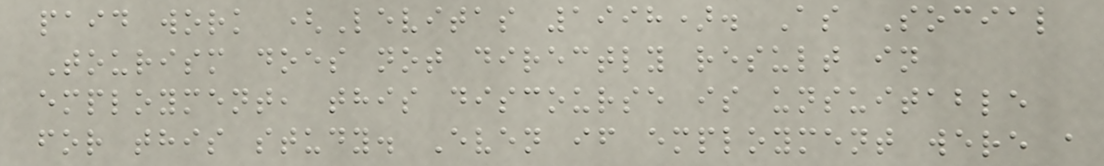paid work (Levitas 1998). As Social
Tourism does not directly result in
employment, this discourse is unsuitable
for this study. Even if employment were a
